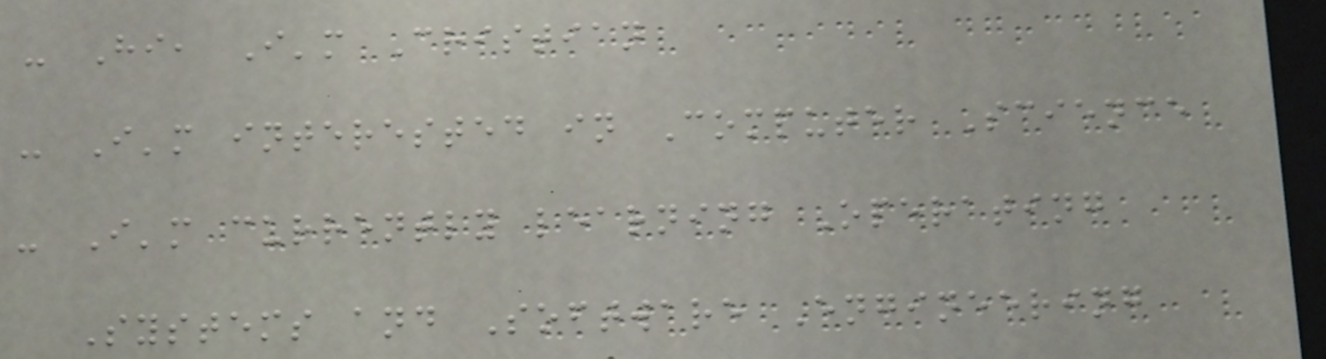- Hi, I'm Cristian
- I'm interested in Computer Science
- I'm currently learning Operating
Systems and Software Engineering
